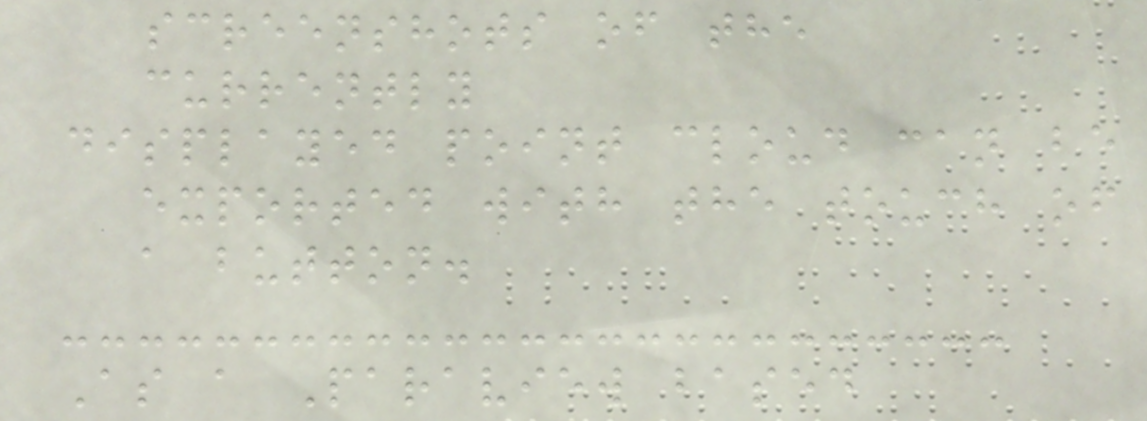screenshots of the
currently
displayed point cloud can be
exported with the touch of
a button.
As a Paraview based
